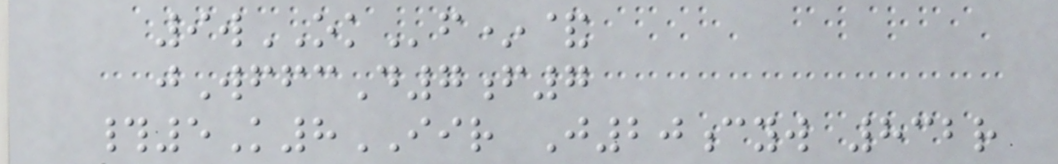9wOKf*&
jWffcD7f7
#5K8IIR J20cyw 832r
